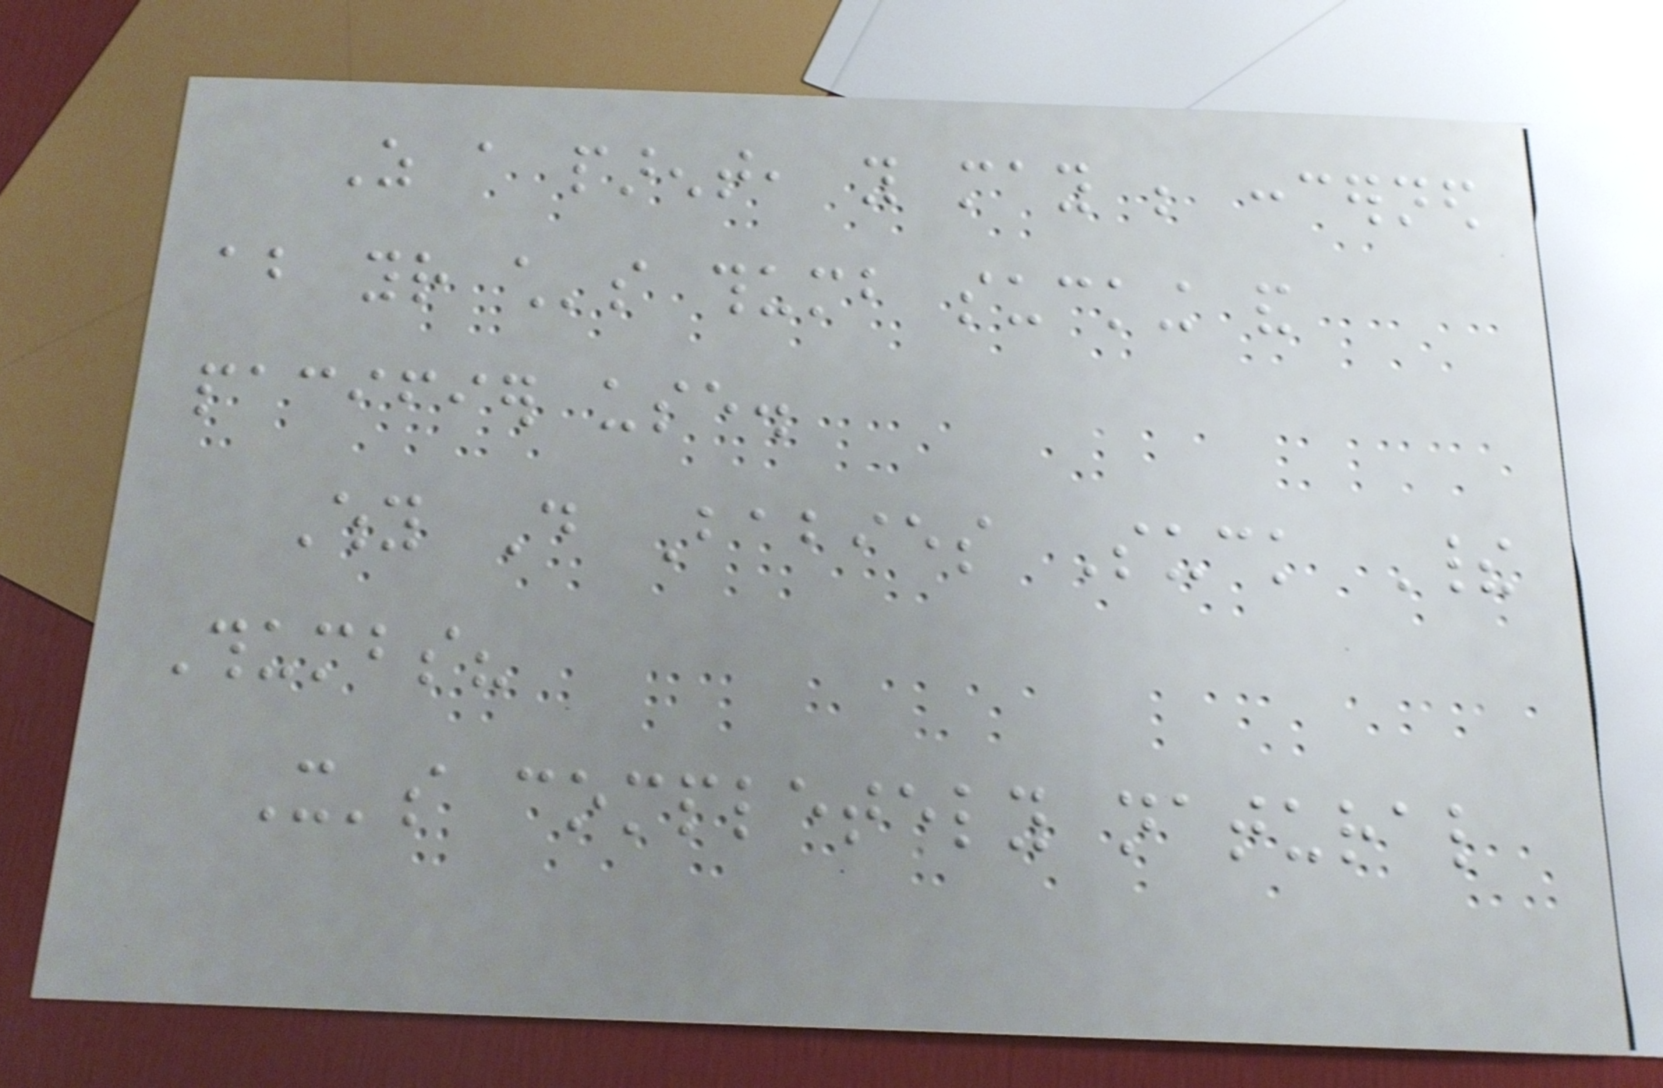As a parent, you may be concerned
about your child's thumb sucking and
pacifier use.
Why Do Babies Suck Their
Thumbs?
It's completely natural
